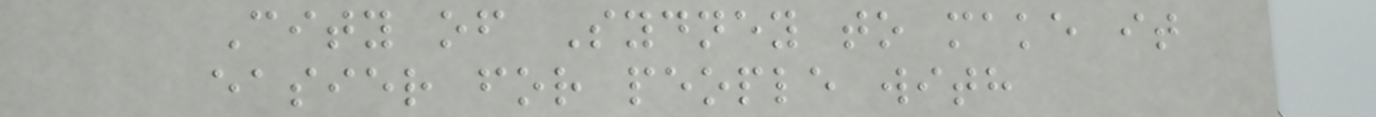City of Sydney to make it
easier for people with
